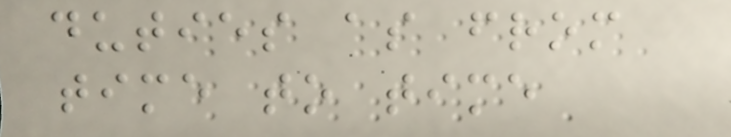duties as from
time to time
